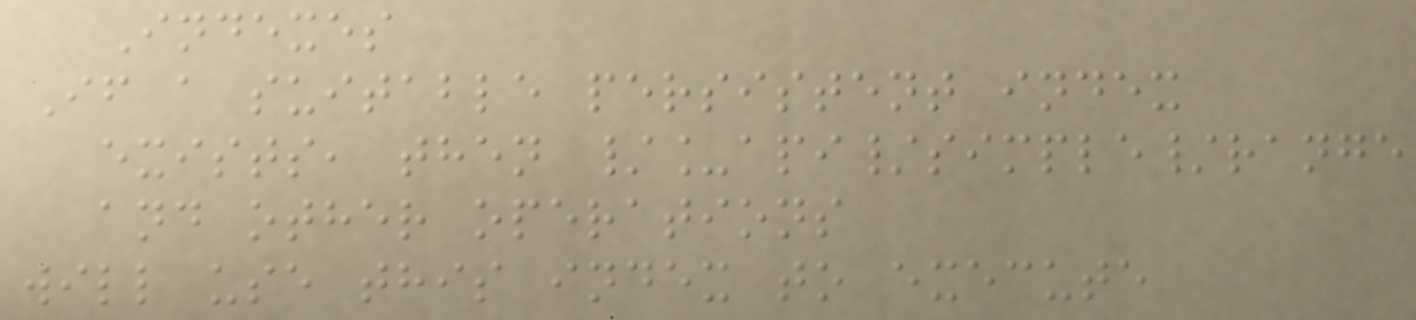Indexes
If a suitable persistent index
exists, then /_api/simple/range
and other operations
will use this index to execute
